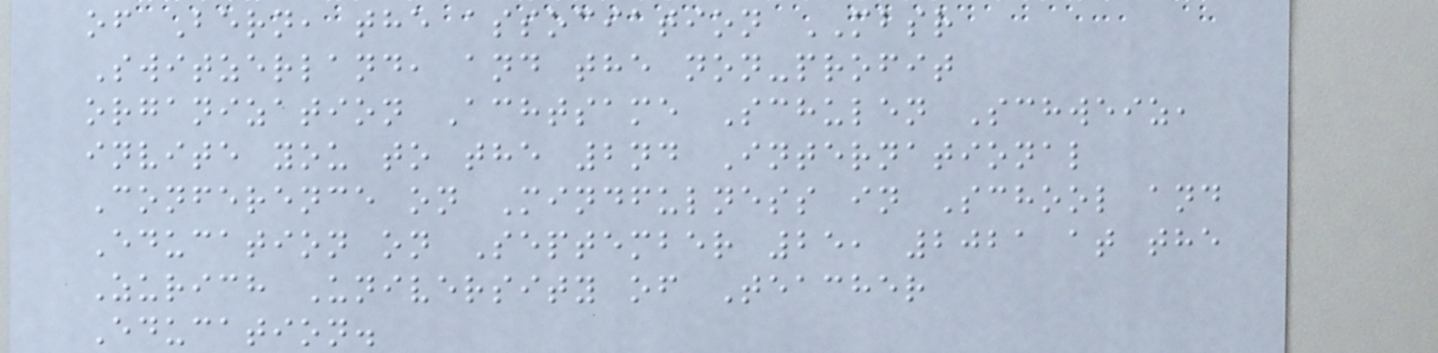of Bern, the association MBSR
Switzerland, and the non-profit
organization Achtsame Schulen Schweiz,
invite you to the 2nd International
Conference on Mindfulness in School and
Education on September 25, 2021 at the
Zurich University of Teacher
Education.
